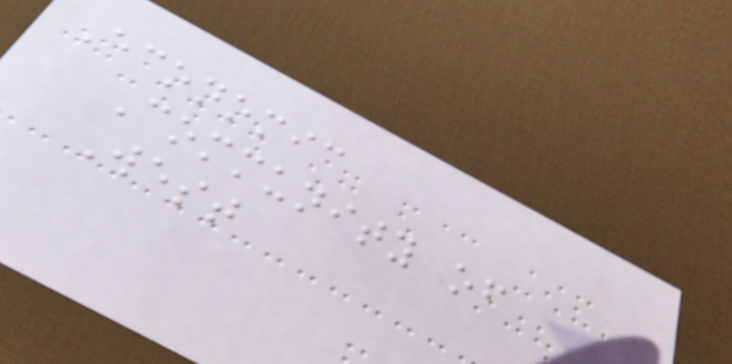Economic
Community of
West
